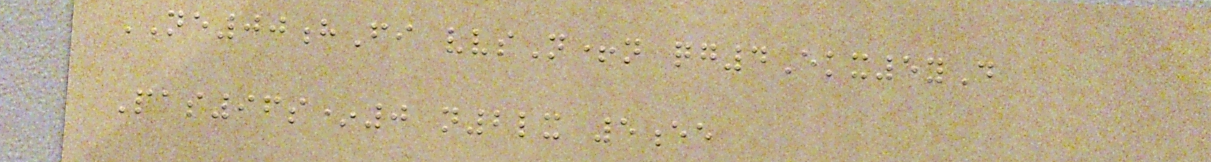NE00hFi vvsN+n qg4Ekx5yD
Pas96s*0 n2lx 5ee
